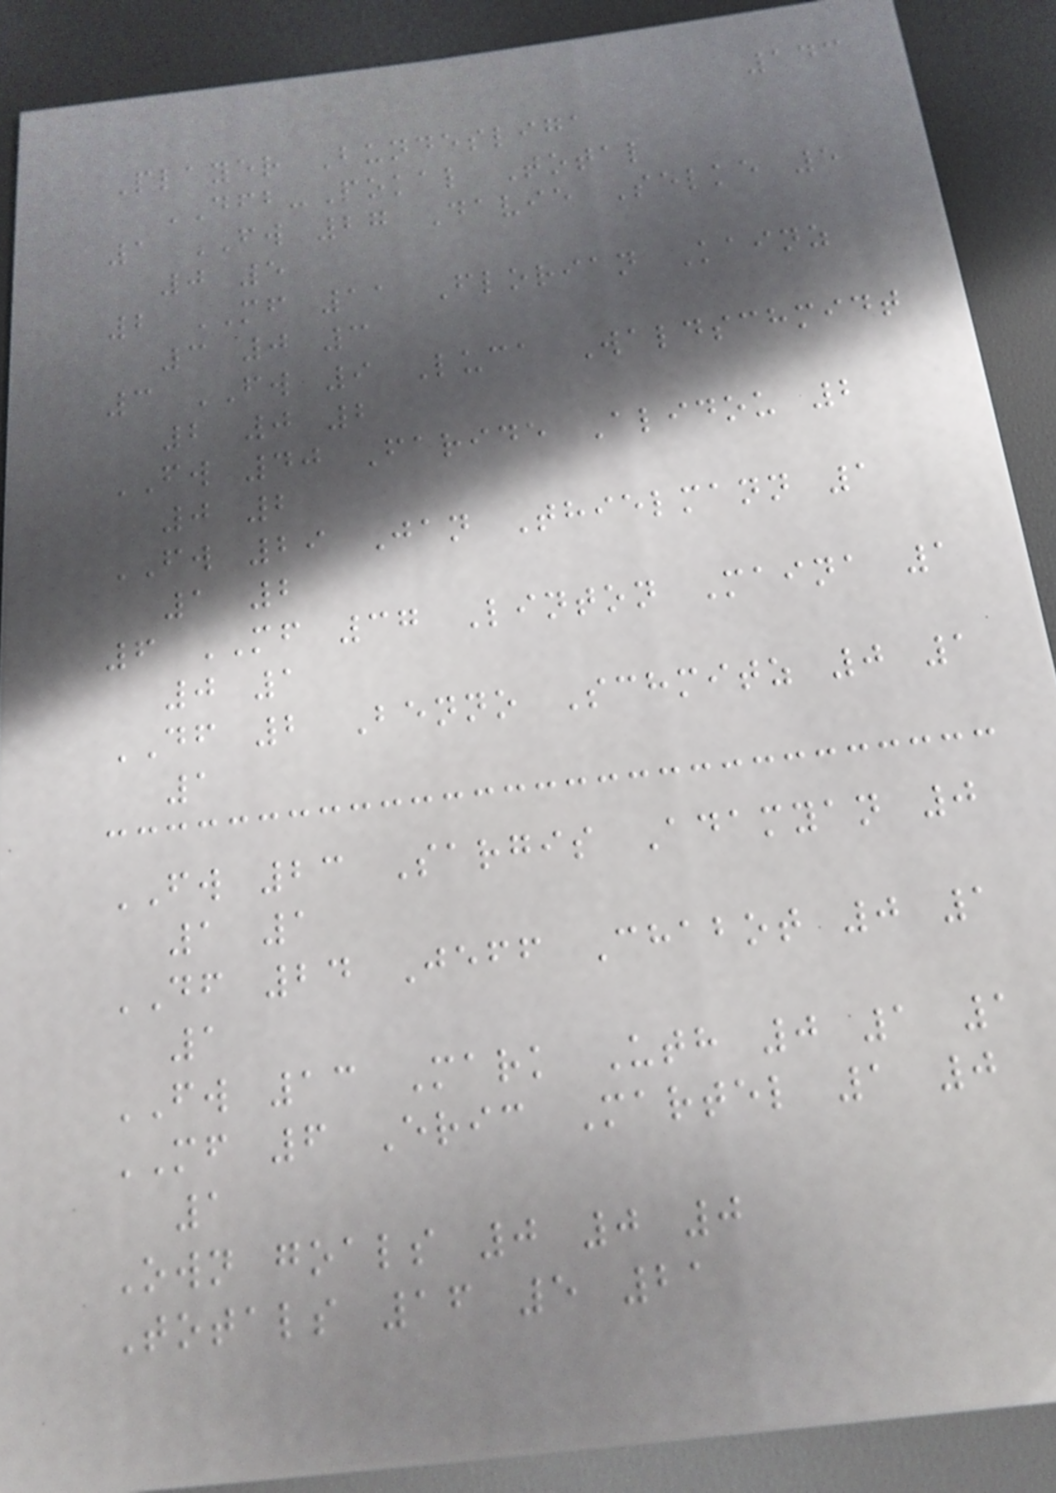143
Player Bundesliga
DFB-Pokal Total
1 FW 27 Davie Selke 5
0 5
2 MF 11 Florian Kainz
3 0 3
3 FW 9 Luca Waldschmidt
2 0 2
FW 40 Faride Alidou 2
0 2
FW 29 Jan Thielmann 1
1 2
6 MF 37 Linton Maina 1
0 1
DF 2 Benno Schmitz 0 1
1
FW 23 Sargis Adamyan 0
1 1
DF 24 Jeff Chabot 0 1
1
FW 13 Mark Uth 0 1 1
MF 6 Eric Martel 1 0
1
Own goals 0 0 0
Totals 16 5 21
